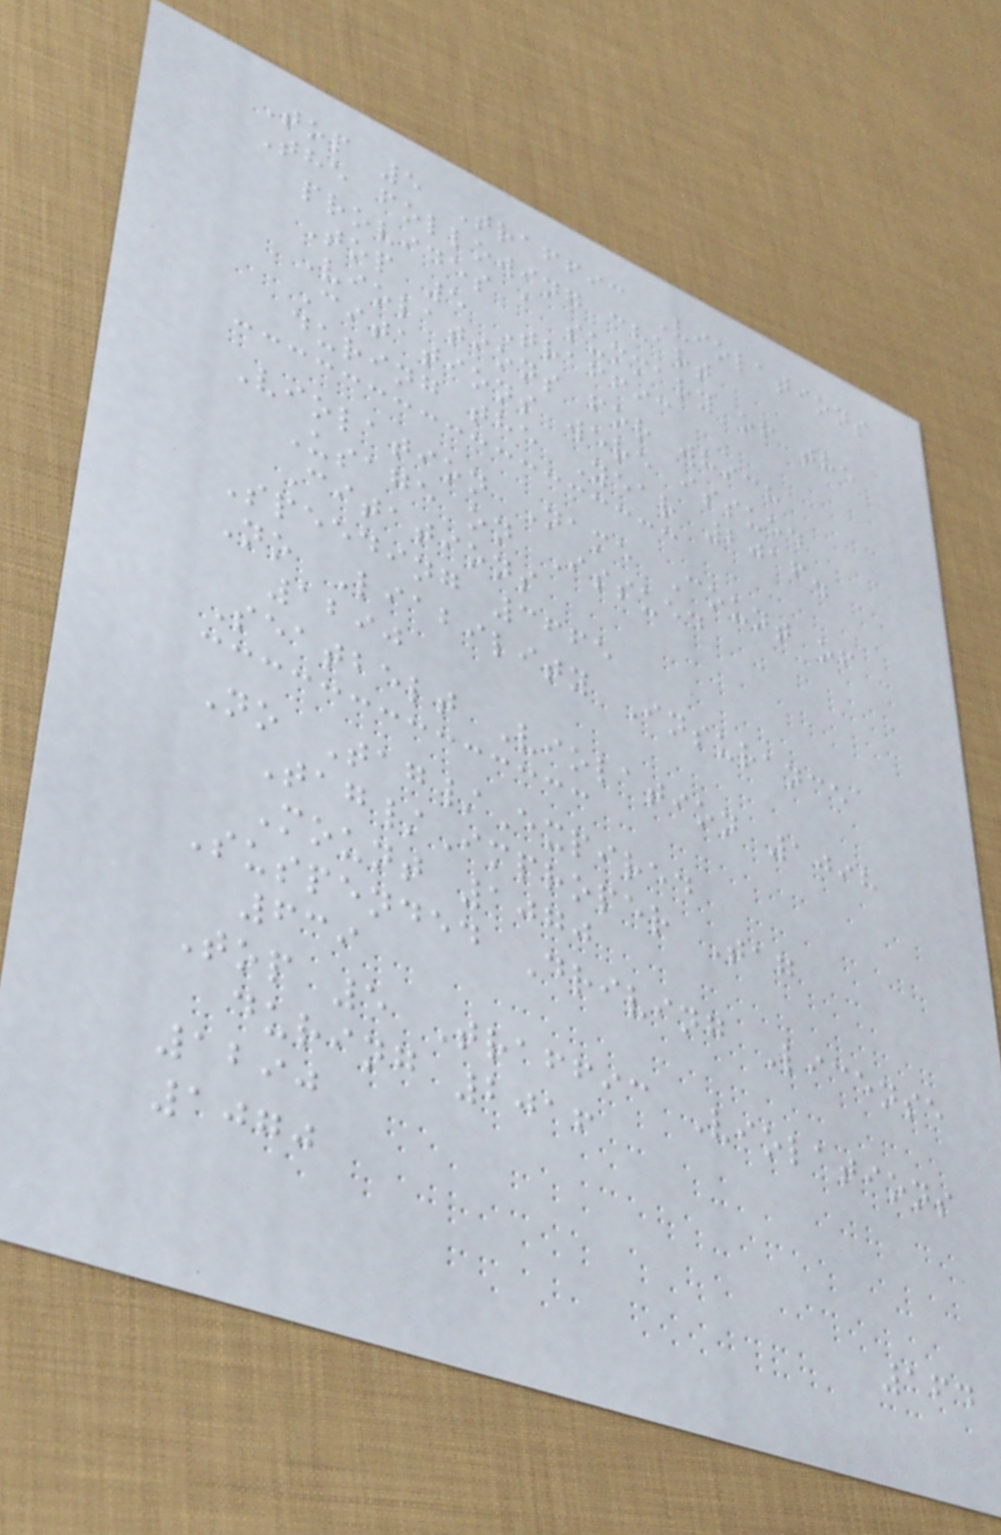Top 5 Traffic Violations
The following chart
provides a summary of the
Top 5 Traffic
Violations for which
Citations were issued
during the Year 2016.
Violation Name Count of
Usage on Issued
Citations
Speeding 3665
No Liability Insurance
1290
Seatbelt Violation 1098
No Tag/Expired
Tag/Improper Tag
Mount 1070
Suspended Driving License
639
Top 5 Traffic Violations
during 2016
1290
1070
164
